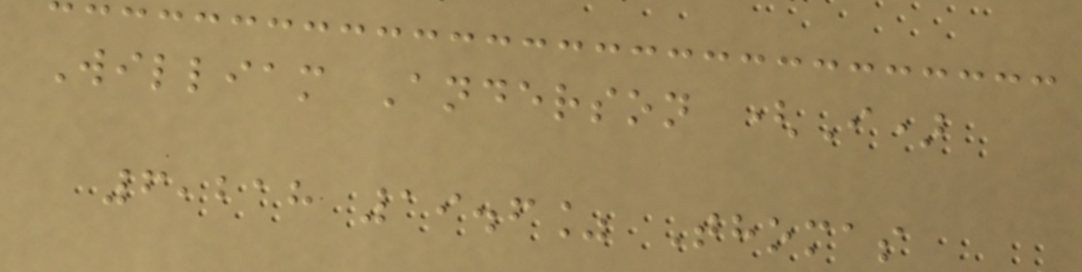William Anderson (I)
6,218 19.6% Thomas
